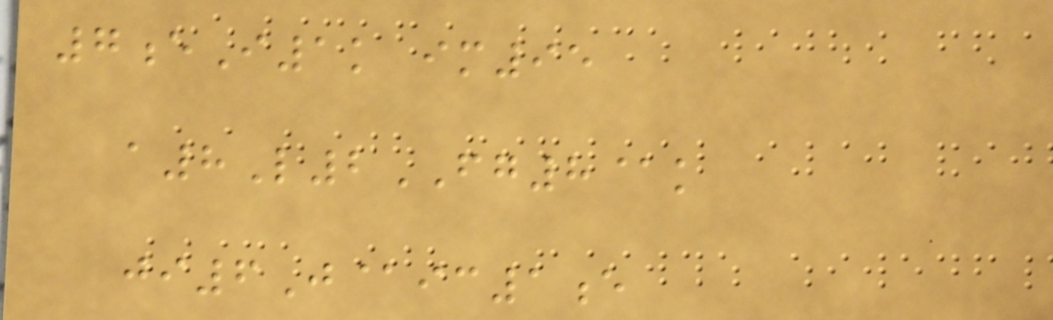7eI1k im95
a8L2FG8@k
ji6J@ic1e
